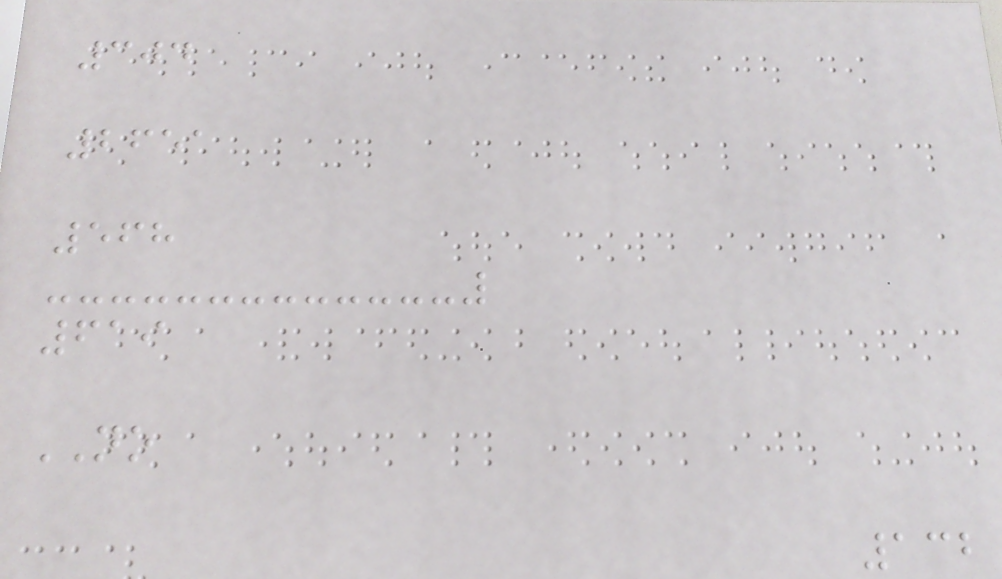304
2651
568
619
NO
132
